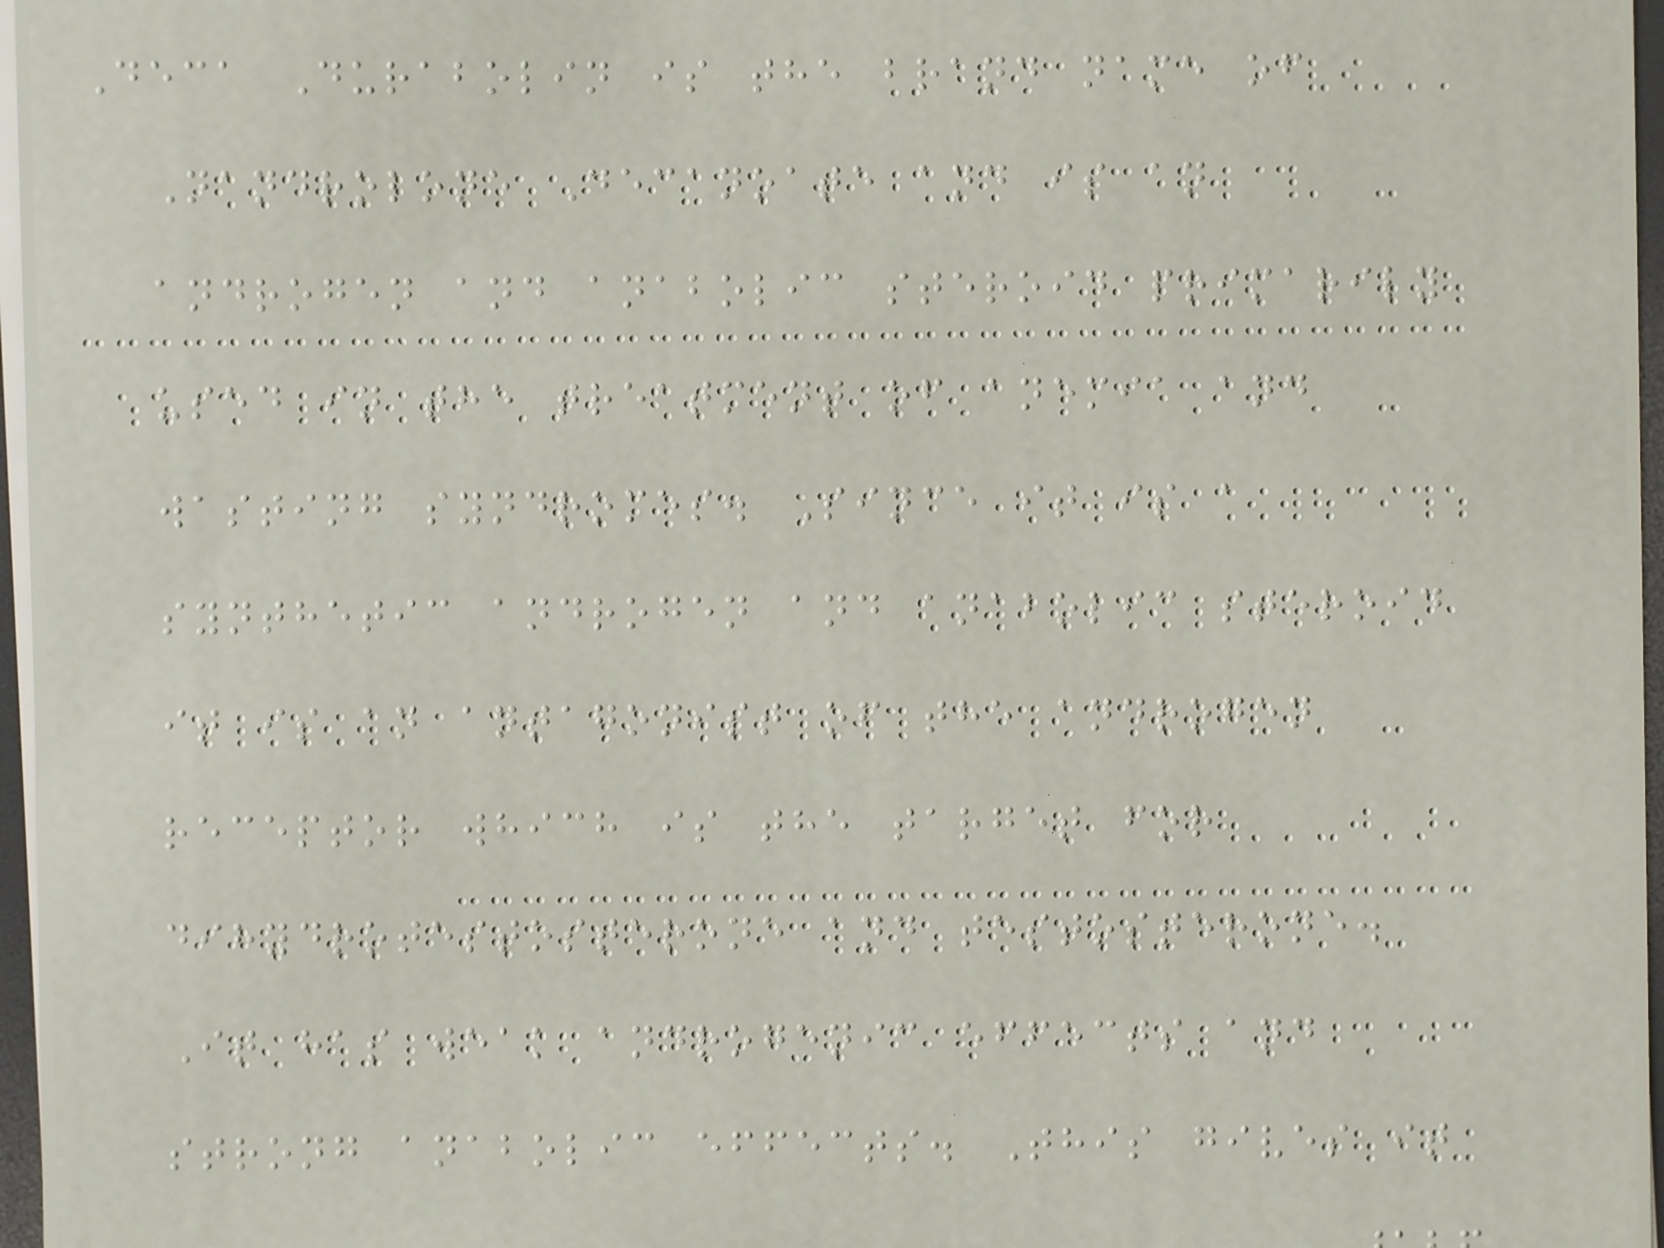Deca Durabolin is the brand name of
Nandrolone Decanoate and is an
androgen and anabolic steroid primarily
used in the treatment of anemia and
wasting syndromes. Since it is a
synthetic androgen and anabolic steroid
it is an antagonist of the androgen
receptor which is the target for
dihydrotestosterone and testosterone.
It has weak androgenic effects and
strong anabolic effects. This gives it
